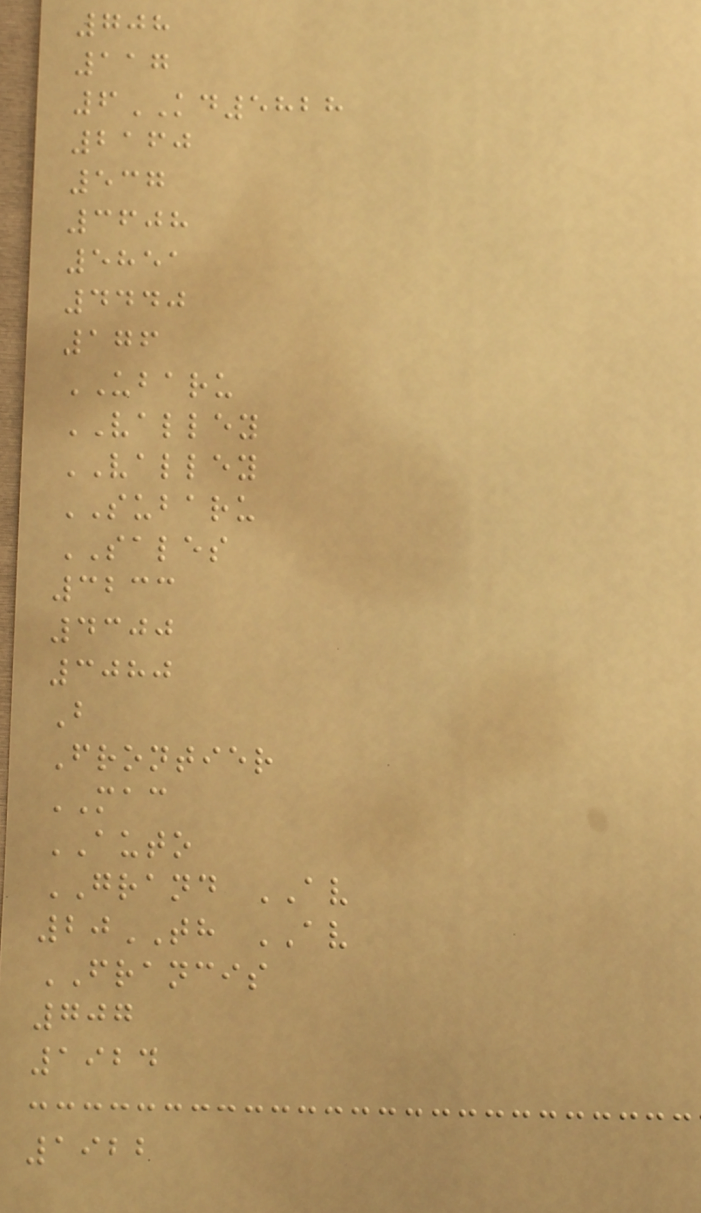708
117
6KD5828
2160
537
3608
5851
4440
176
UBARU
VALLEY
VALLEY
SUBARU
SALES
3233
4300
3080
B
Frontier
MAC
AUTO
GRAND AV
20TH AV
FRANCIS
707
1924
1922
